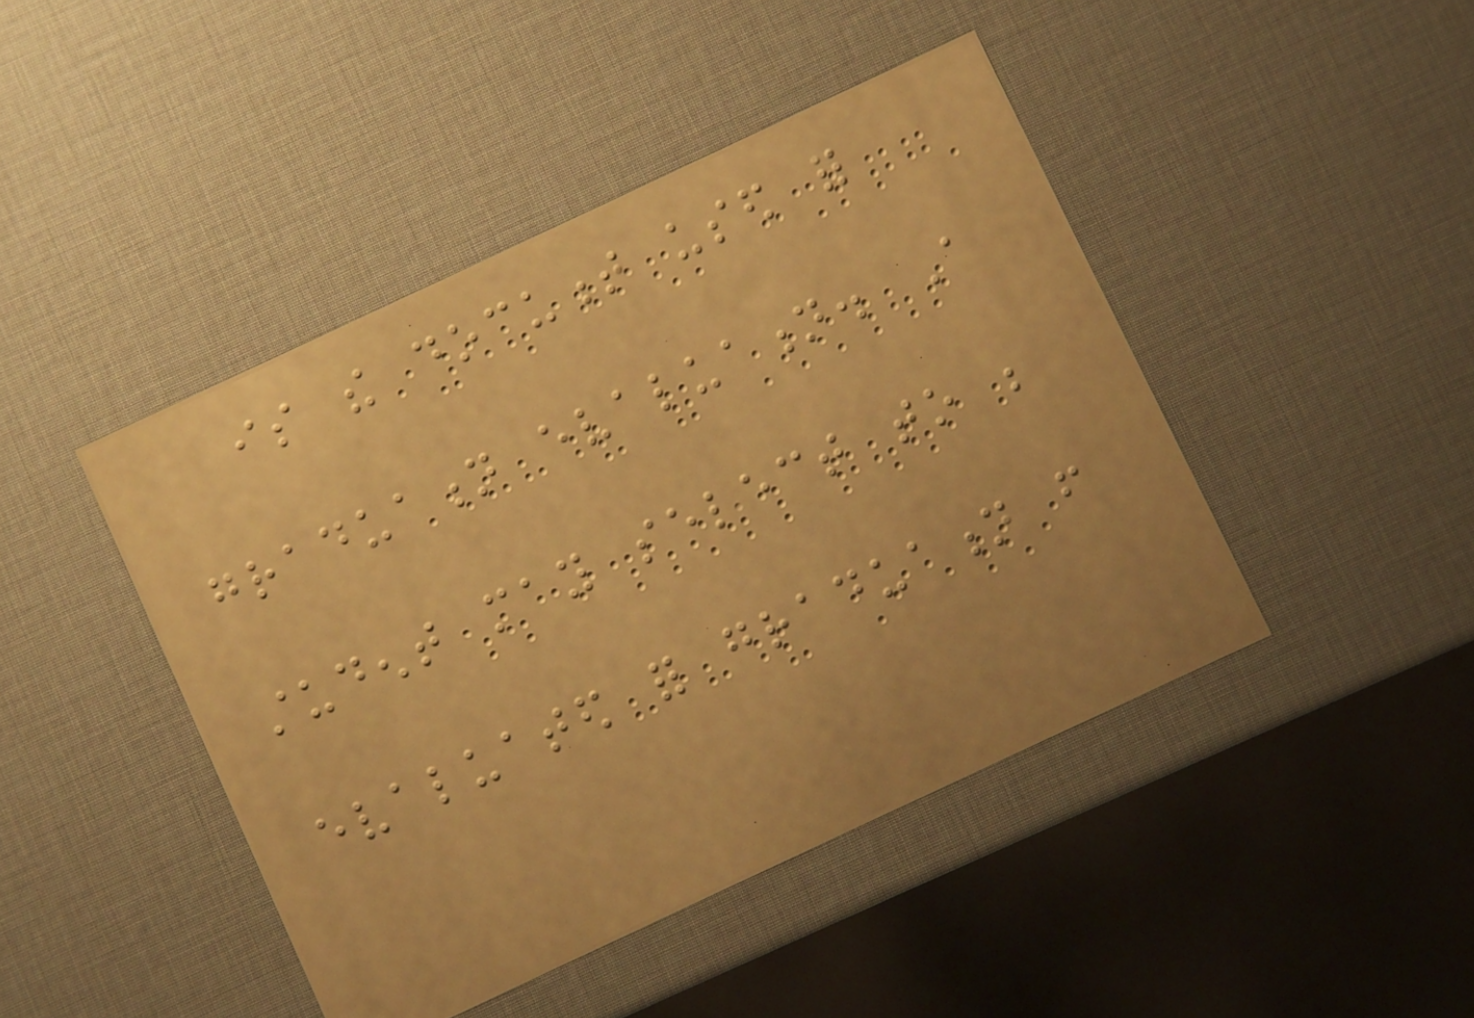is the document used for
graduation evaluation. A
student may select to be
evaluated for graduation from
